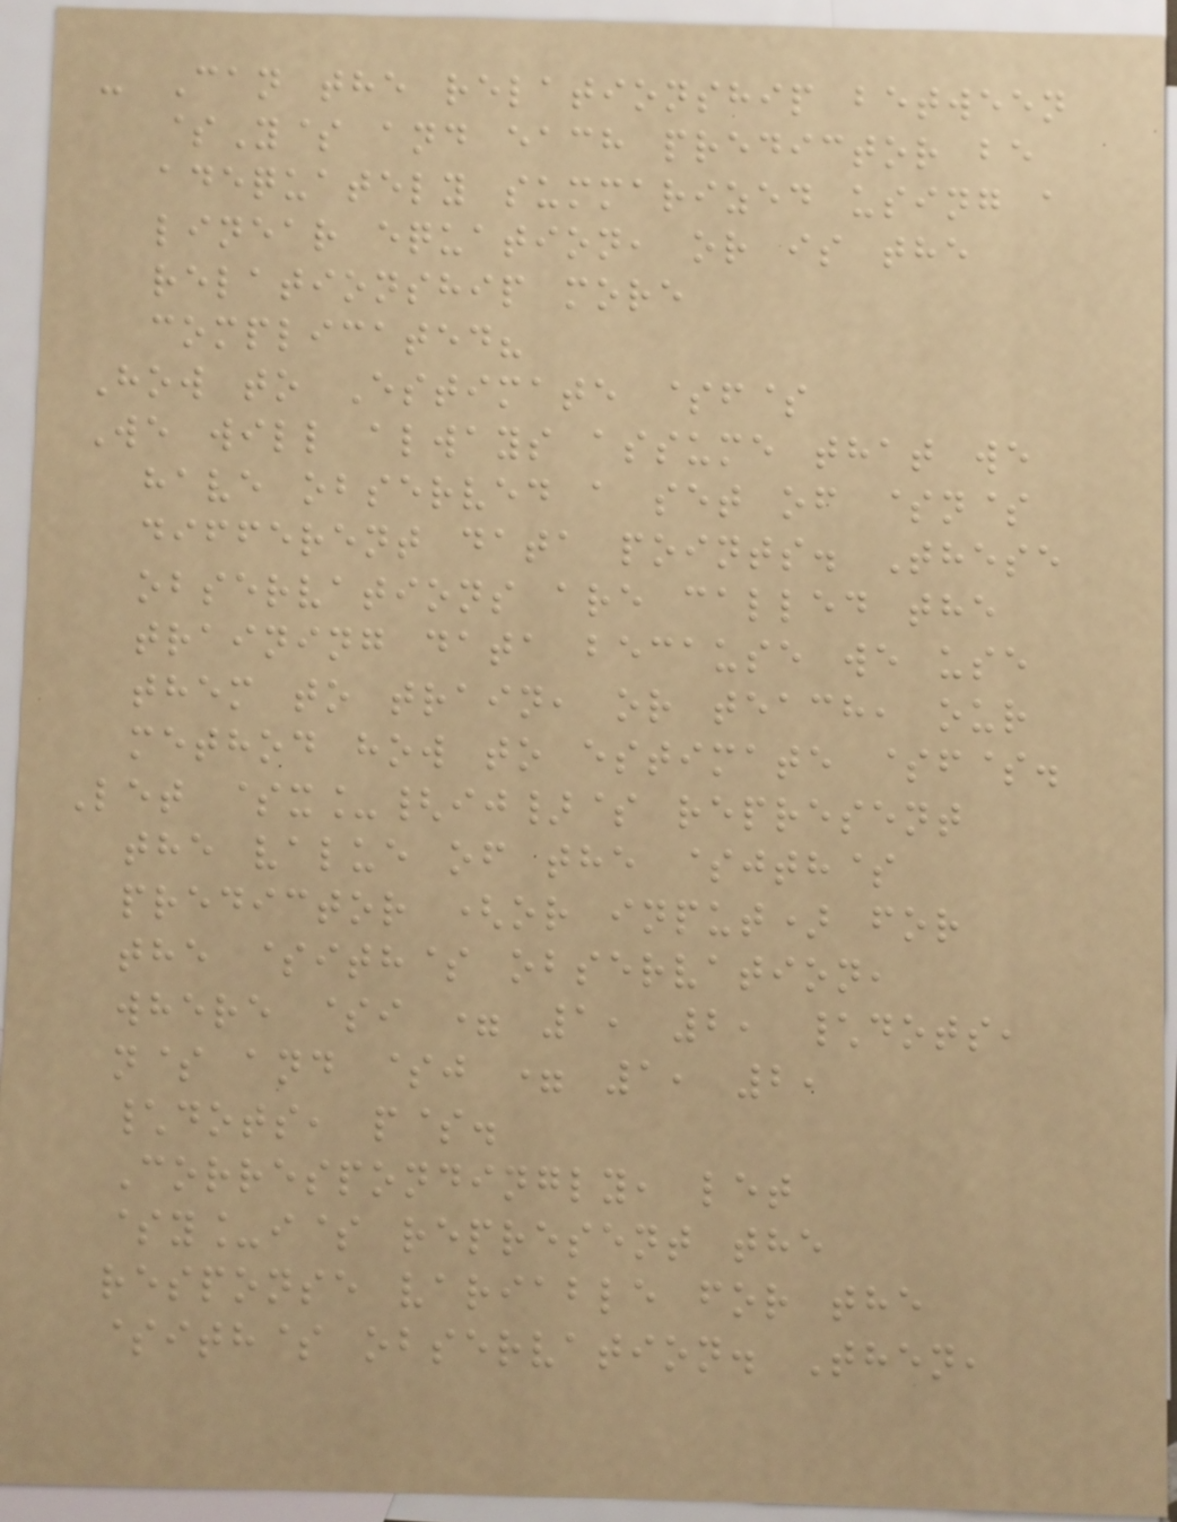- Can the relationship between
$Y$ and each predictor be
adequately summarized using a
linear equation, or is the
relationship more
complicated?
How to Estimate $f$
We will always assume that we
have observed a set of $n$
different data points. These
observations are called the
training data because we use
them to train, or teach, our
method how to estimate $f$.
Let $x_{ij}$ represent
the value of the $jth$
predictor (or input) for
the $ith$ observation,
where $i = 1, 2, \dots,
n$ and $j = 1, 2,
\dots, p$.
Correspondingly, let
$y_i$ represent the
response variable for the
$ith$ observation. Then,
